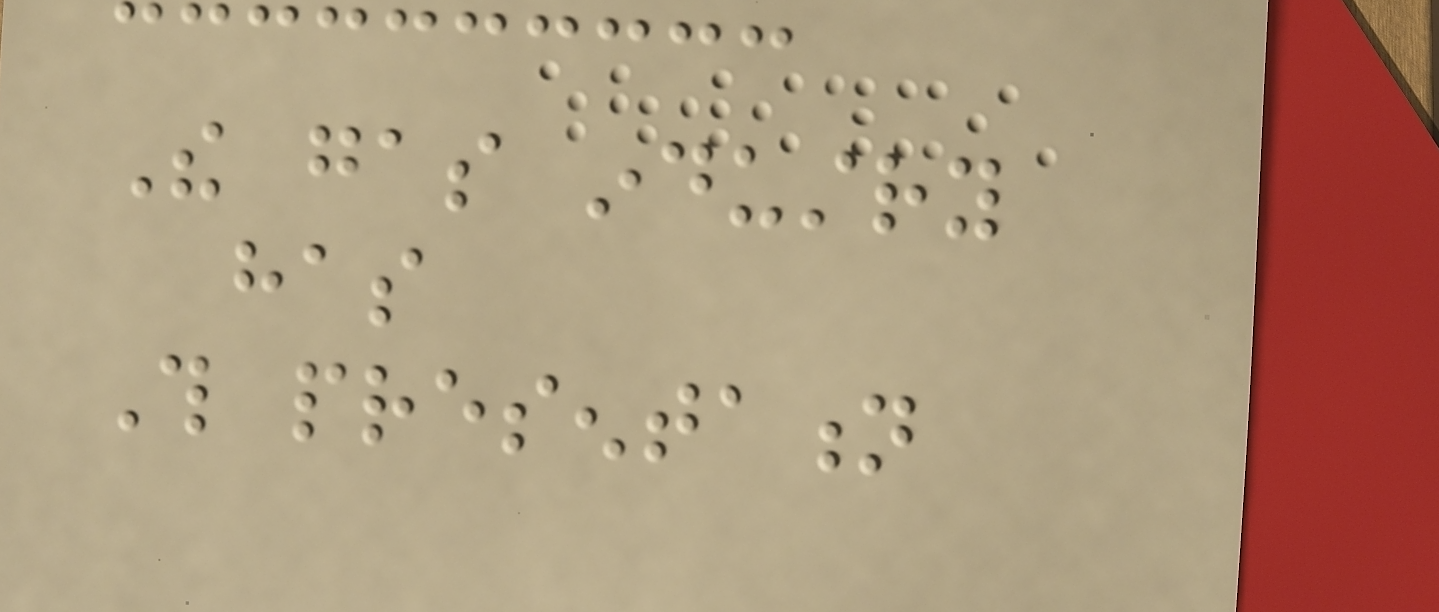The gas industry
has
This presentation
